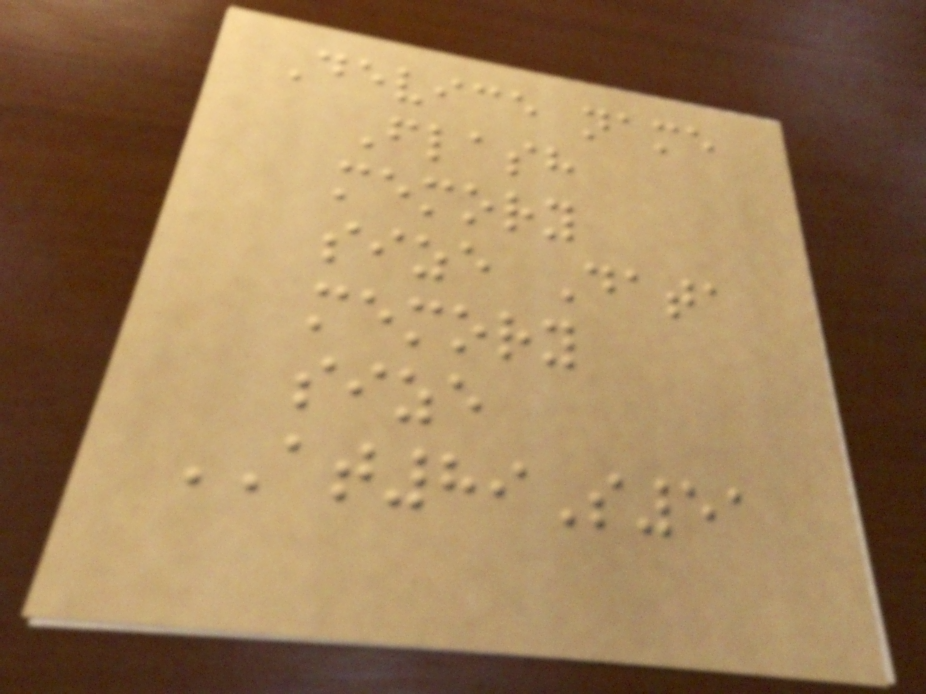Device name
Flash
memory
size Data
memory
size
AT89S51
